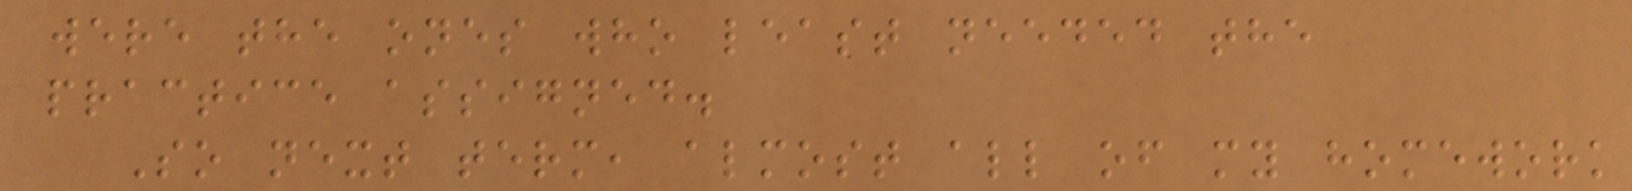were the ones who least needed the
practice assigned.
So next term, almost all of my homework
